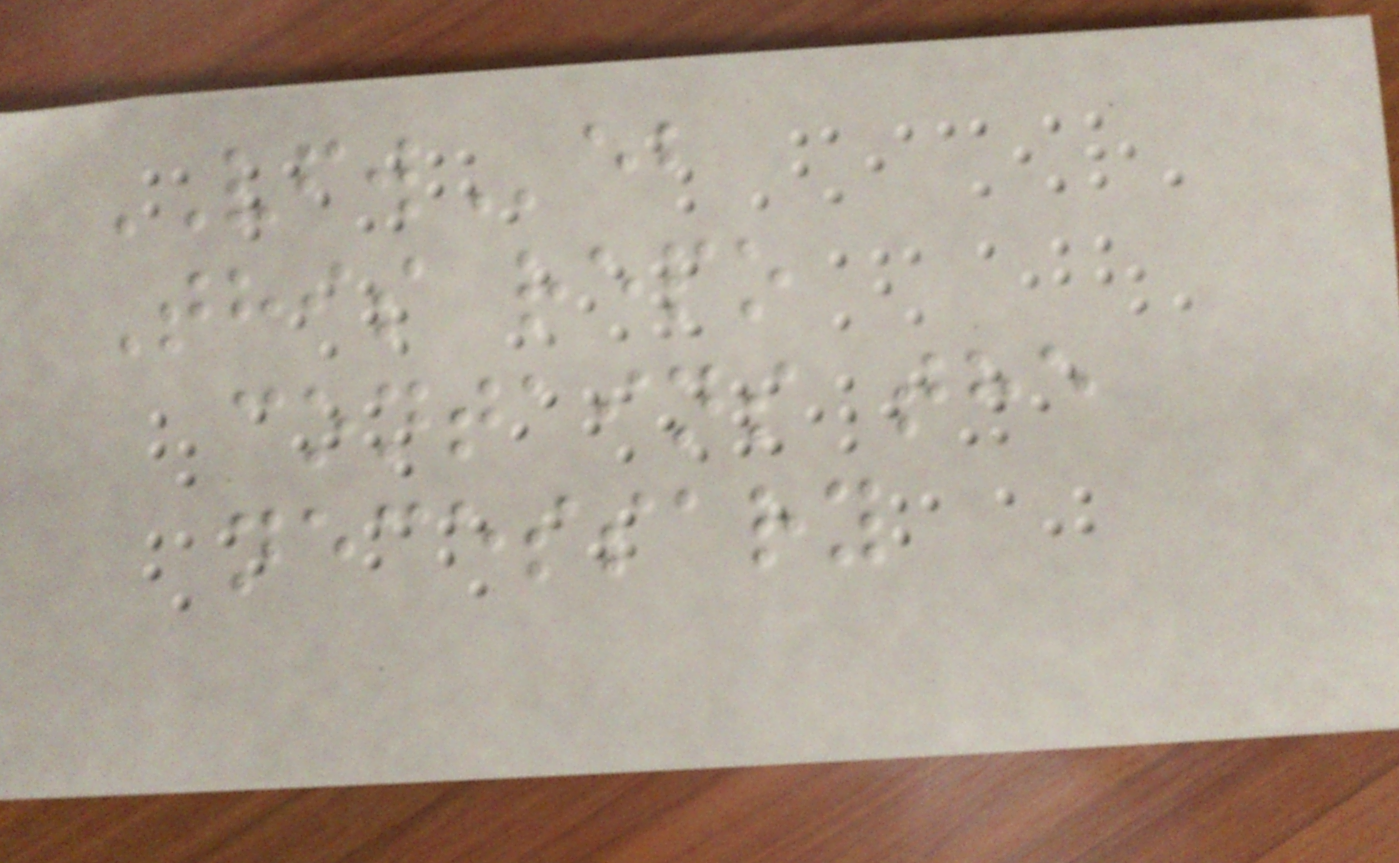VFWeb
This repo
contains the
necessary
